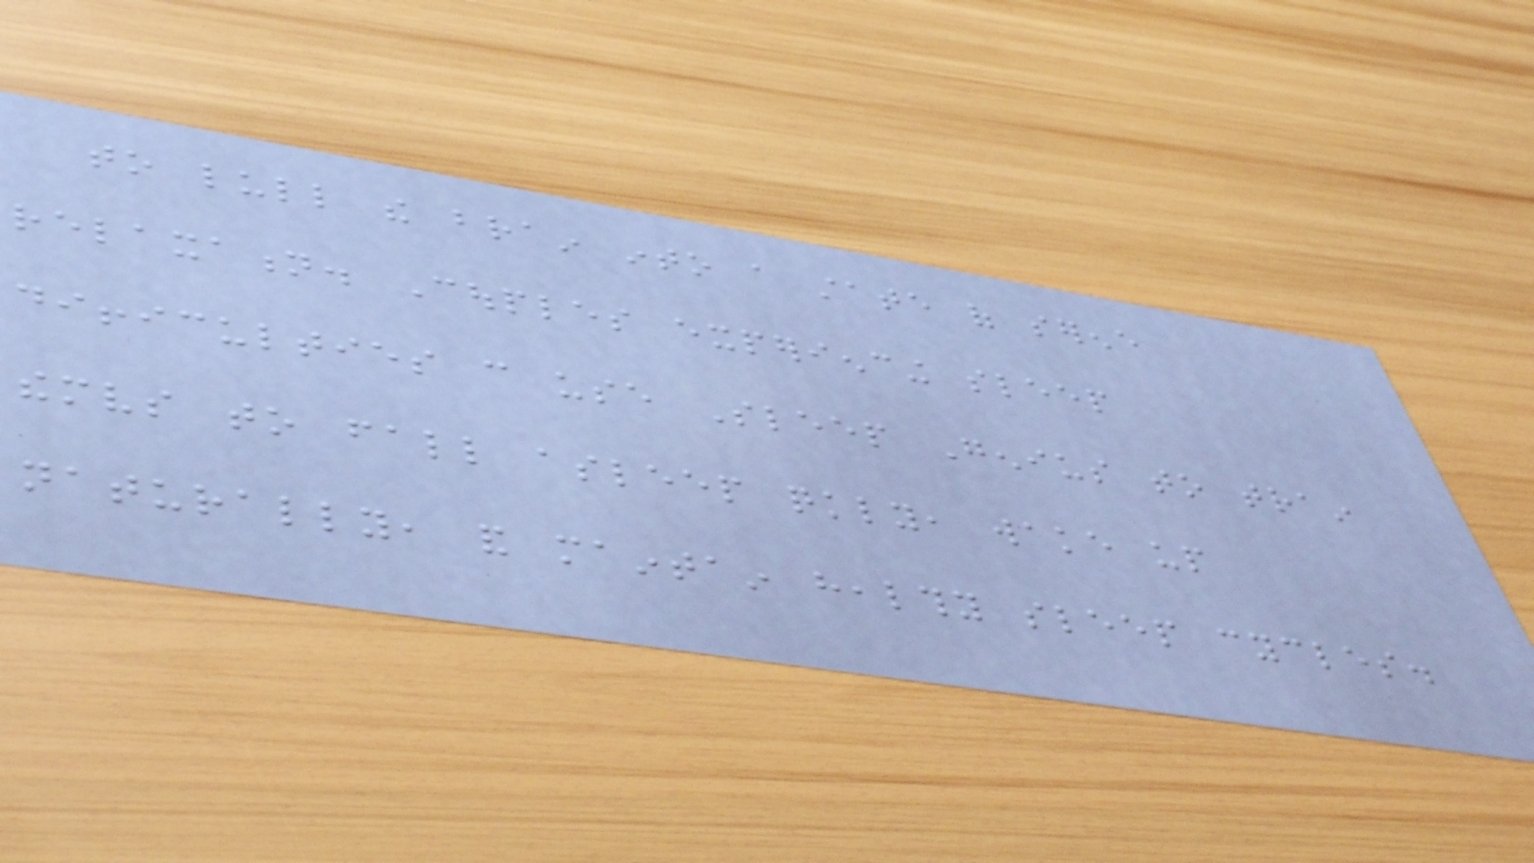to lull the brain into a state of serene
relaxation. Couples experiencing sleep
difficulties can use Sleep Genius to train
themselves to fall asleep quickly, wake up
naturally, and maintain healthy sleep cycles.
